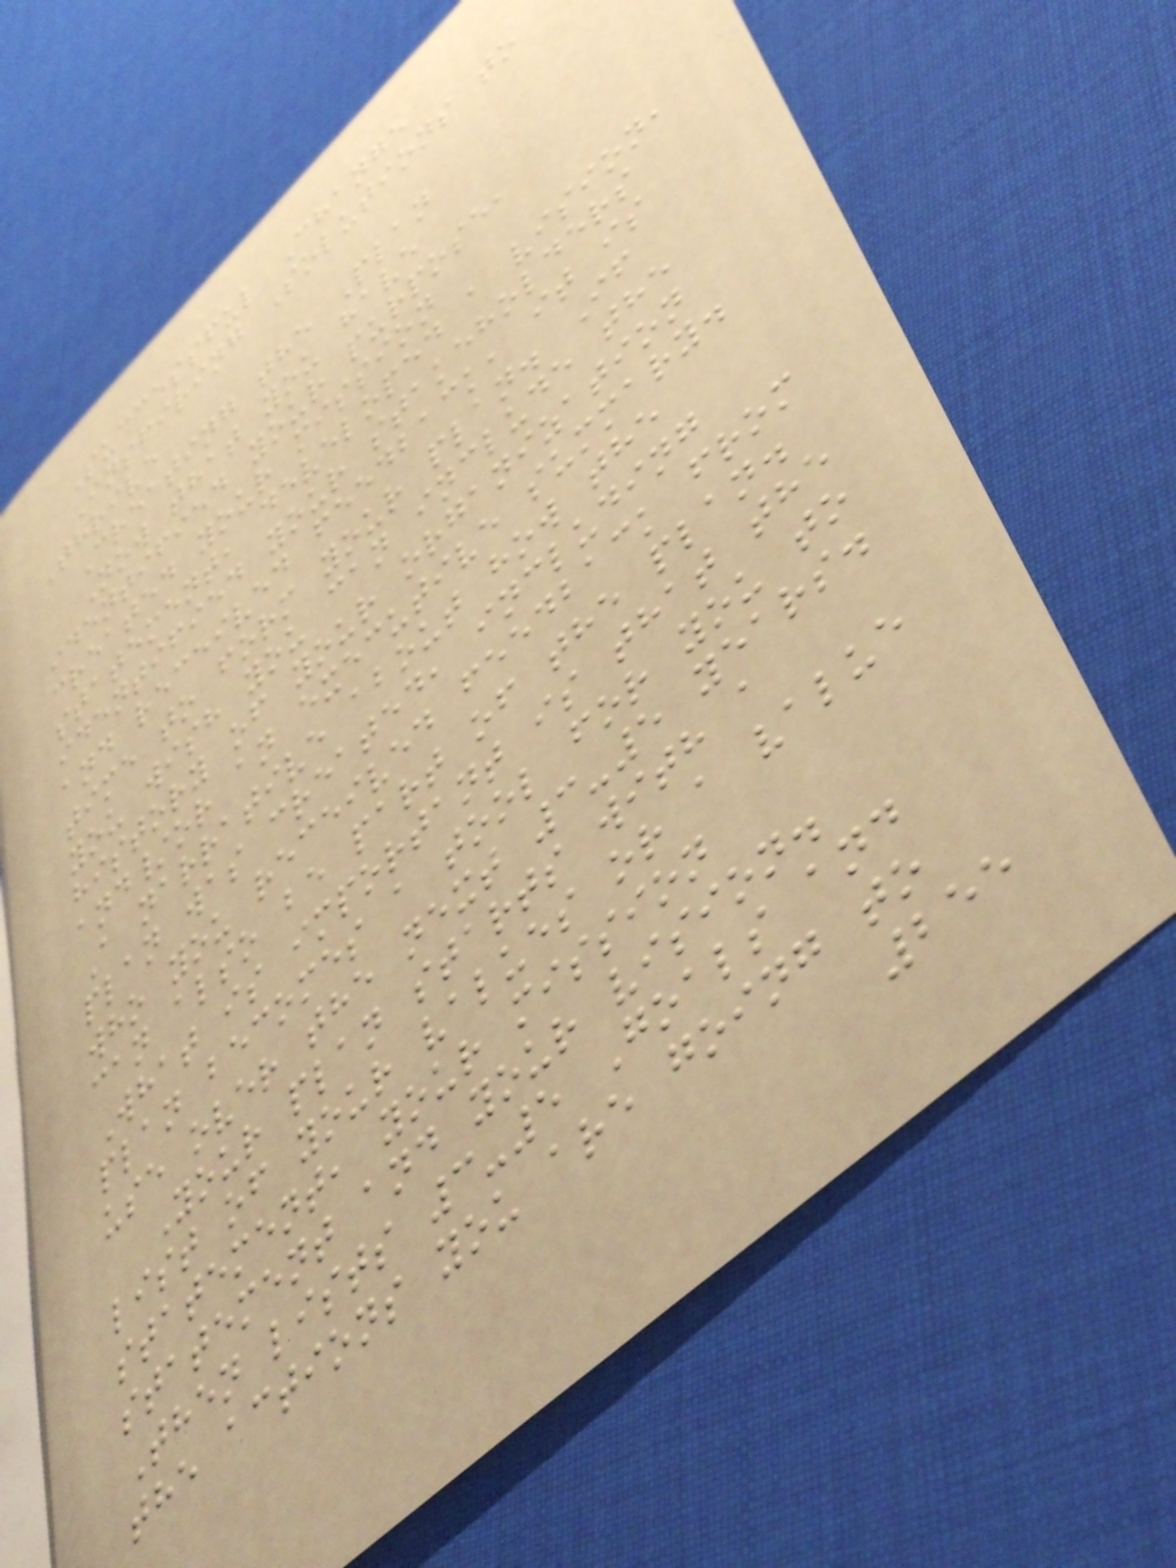Successful Change
Inspiring Solutions to
Thrive
Creating the Plan
Now that you have
identified your purpose,
created your mission
statement, developed a vision,
identified your stakeholders
and received feedback, it is
time to form your plan. If
you wish you can include the
history of your organization
and/or an executive summary.
A narrative about how the
plan was created, including
who you received feedback from
can also be part of the plan.
What is important is that the
plan becomes a tool for you to
use over the next 3-5 years.
Your plan starts with a
list of your values or a value
statement, your mission
statement and your vision.
Then lists 3-5 Goals and
the actions you are going to
255
